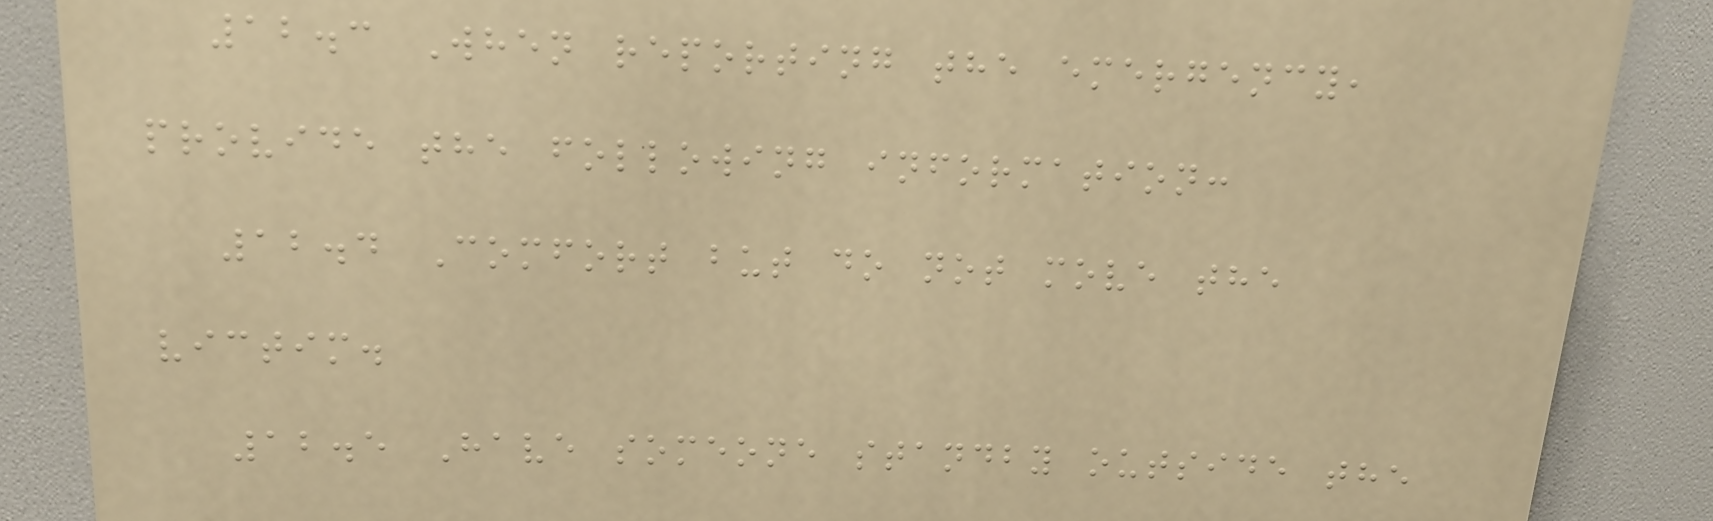12.3 When reporting the emergency,
provide the following information:
12.4 Comfort but do not move the
victim.
12.5 Have someone standby outside the
